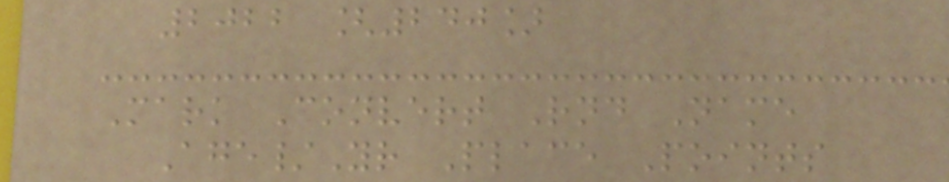2022 [240]
Mark Convert Rnd Name
Age/Yr Place Points
